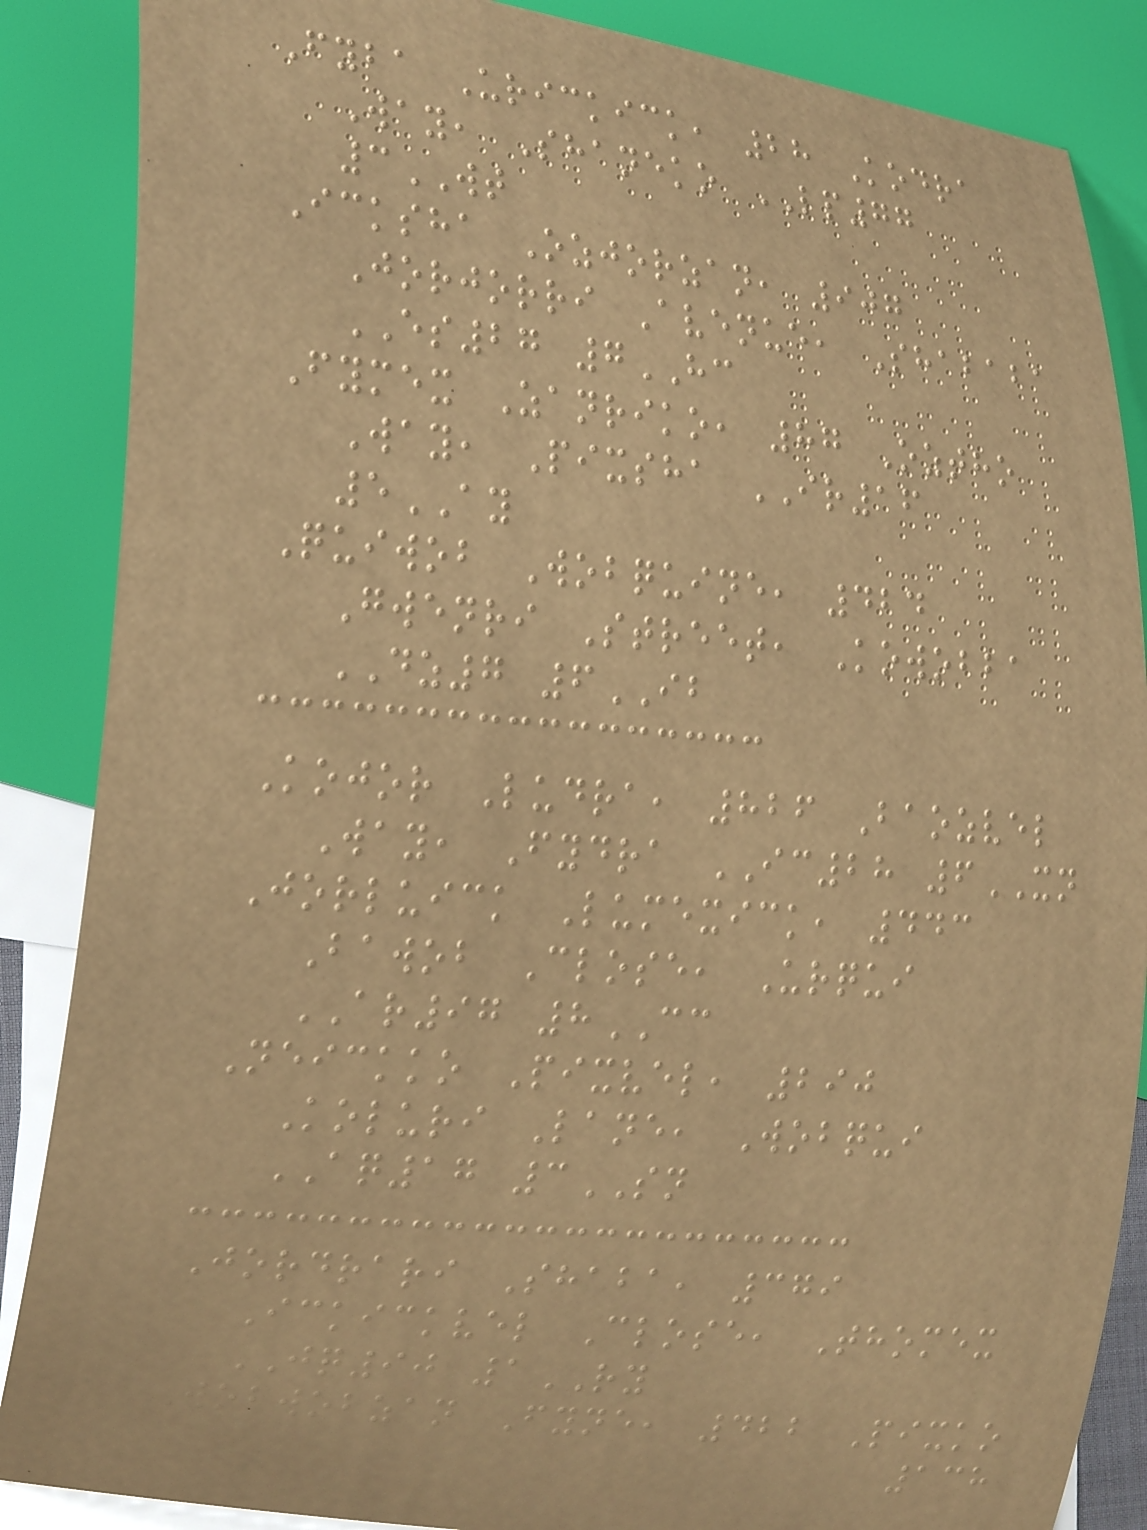Fyba Urickick, 28 Kodra
Way, Shaneko LP77
3WT
Icksha Ozjorzan, 907
Jorjorri Avenue, Shababa
ES27 7HC
Fymex Zanriko, 87 Oztho
Way, Pixsha IR16
5AY
Quiwob Wobquine, 424
Gwenri Street, Kowobba
DZ7 6IB
Kojor Ludra, 826 Baozvel
Way, Fydra IC28 6XN
Jorluick Lumexick, 443
Bawob Close, Urqui
AR97 8CC
Neickko Pixvel, 290
Koluri Lane, Wobqui
AQ17 3SN
Jordrari Shaba, 379
Ickickvel Close, Thomex
JQ90 1RY
Wobwobzan Fyne, 422 Pixko
138
